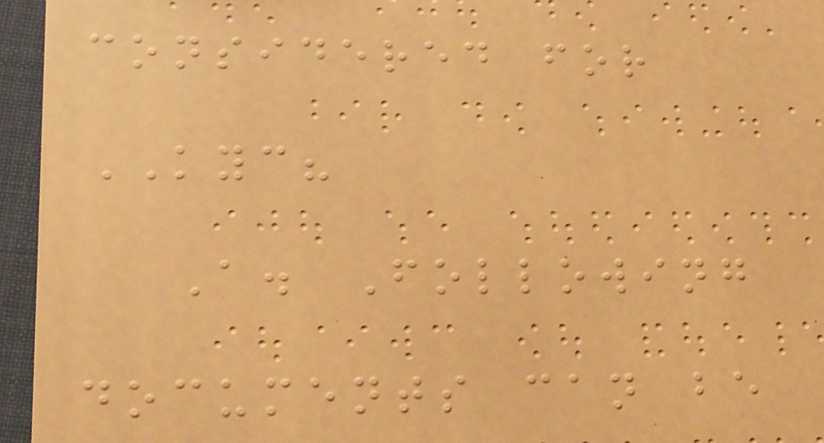considered for
KYC?
A. Following
documents can be
